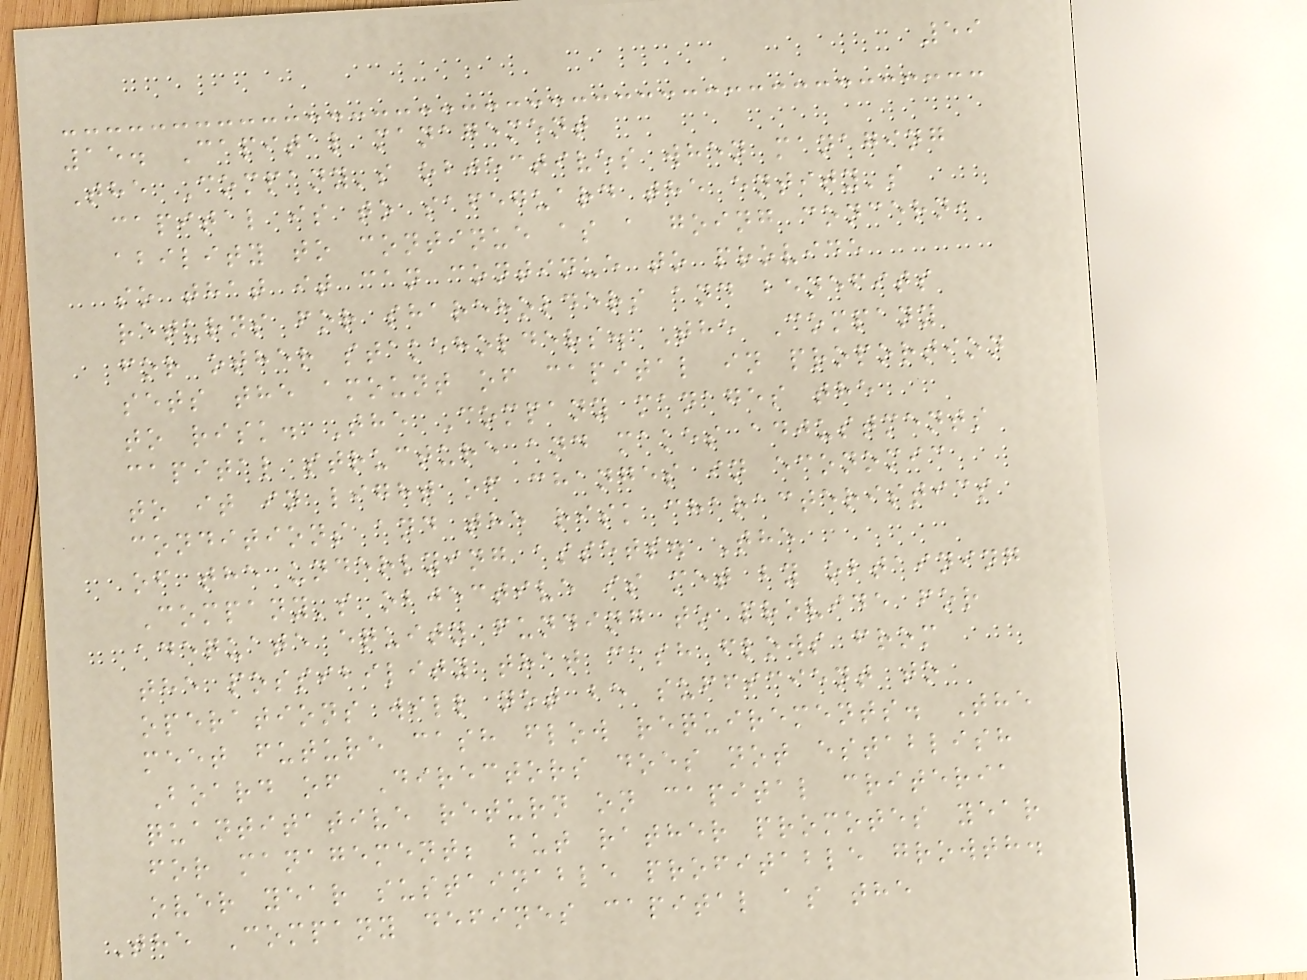59
15. Capital management
The Company's objectives when managing
capital is to safeguard the entity's
ability to continue as a going concern,
so that it can continue to provide
returns for shareholders and benefits
for other stakeholders. The Company
sets the amount of capital in proportion
to risk. The Company manages the
capital structure and makes adjustments
to it in light of changes in economic
conditions and the risk characteristics
of the underlying assets. The
Company's objective is met by obtaining
adequate equity funding to provide for
the possibility that cash flows from
operations will not be sufficient to
meet future cash flow requirements. The
Board of Directors does not establish
quantitative return on capital criteria
for management; but rather promotes year
over year sustainable profitable growth.
The Company defines capital as the
